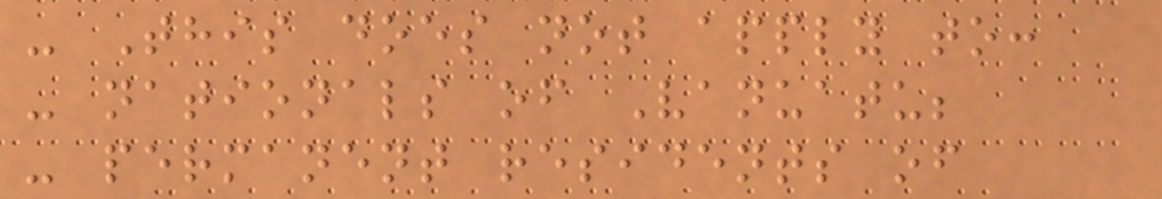- This does not apply to:
- nationals of Vanuatu;
- permanent residents of
